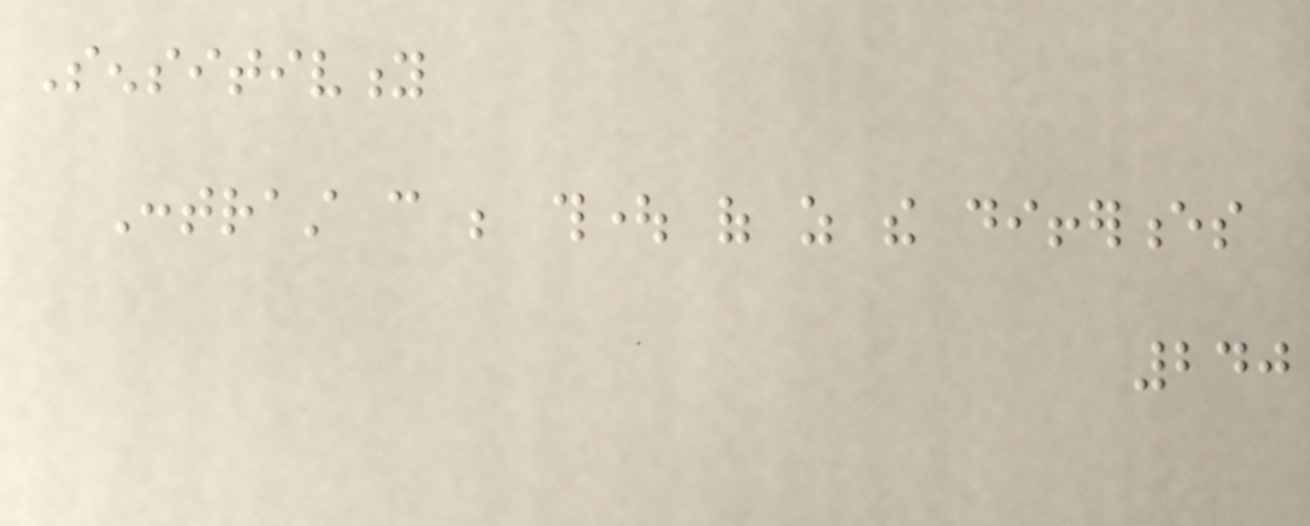Sensitivity
Contrast can be thought of as the differences
240
